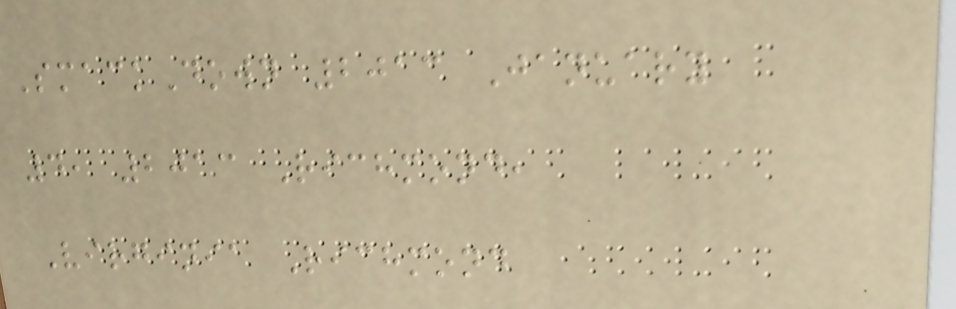SmackDown 2013 January
4, 2013 Richmond,
Virginia Richmond
